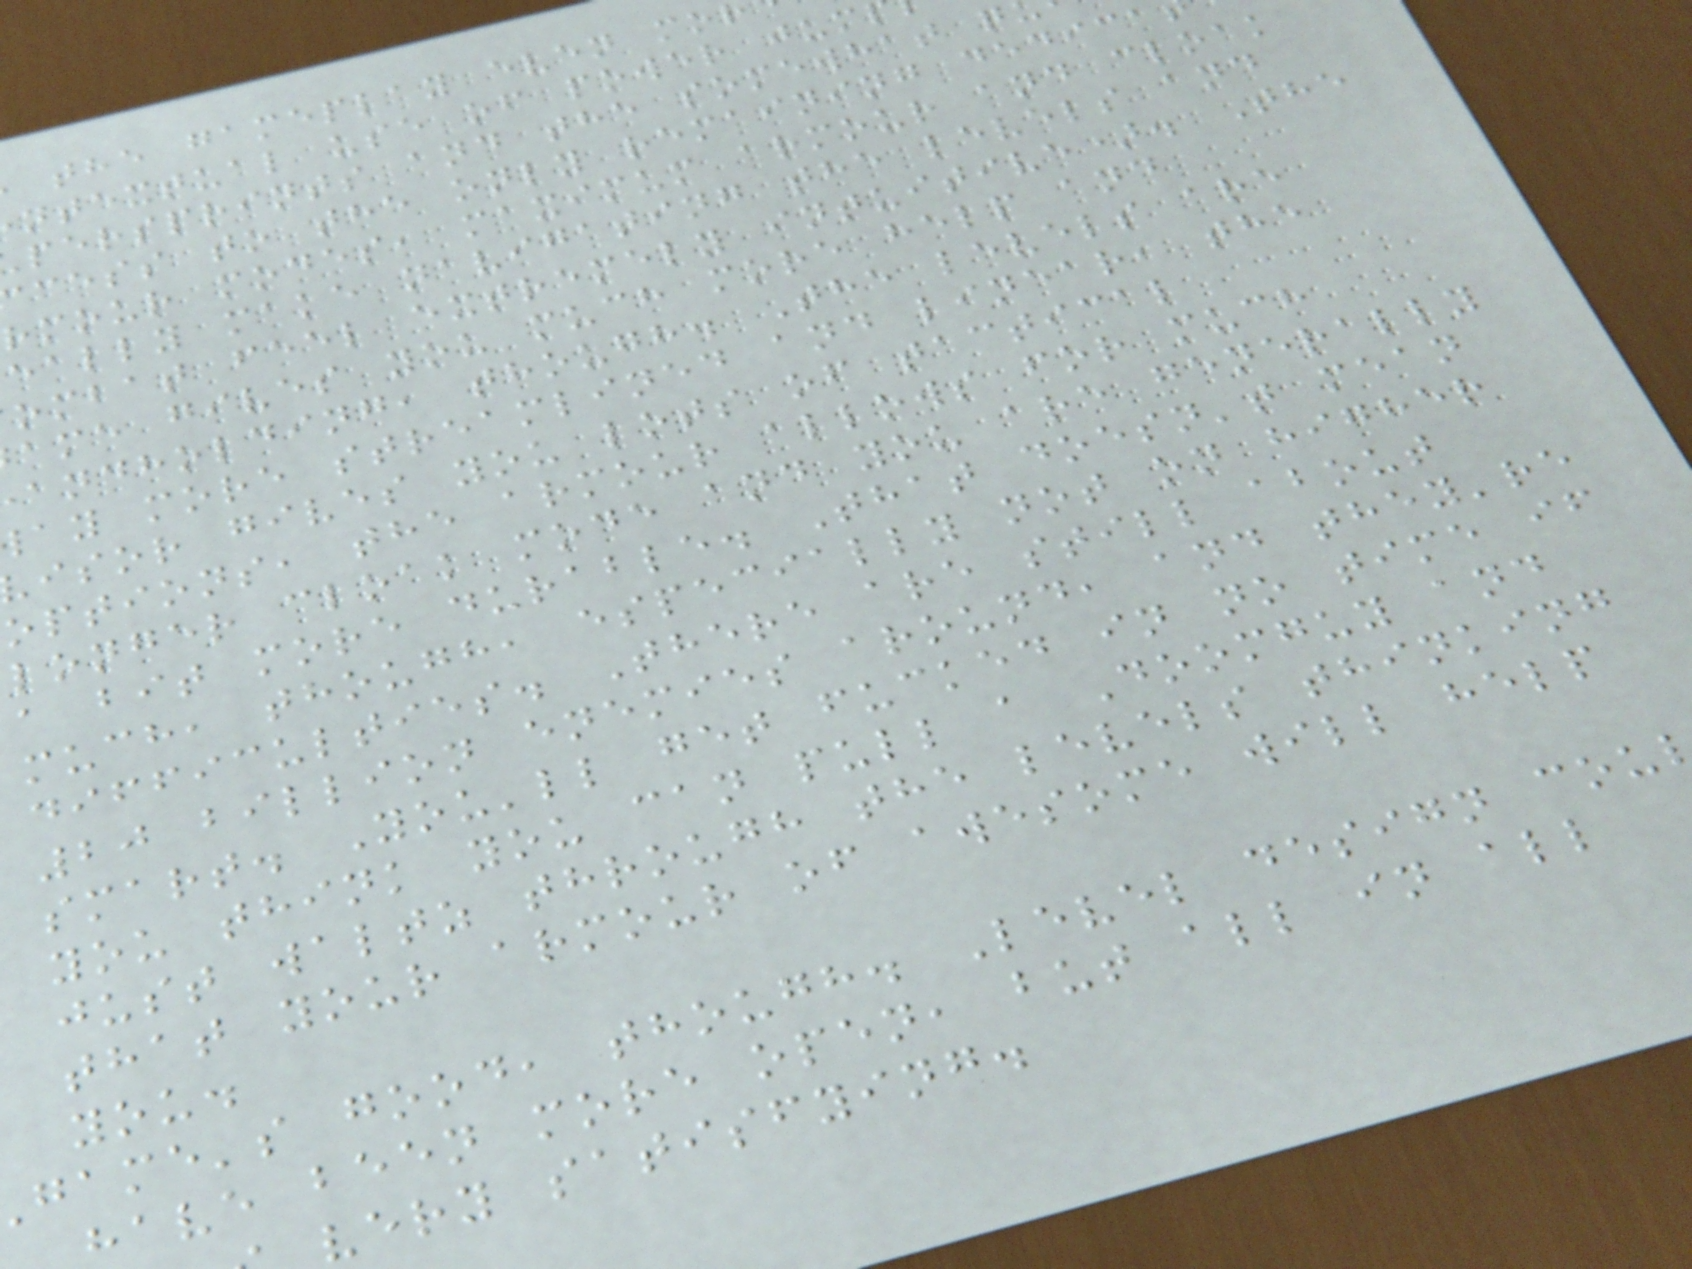the gameplay even mo
ntextual use of power jum
persprints and the somewhat q
cess to the only remaining dedica
rmour modes, maximum armour and cloak
eally make navigating the levels and
ombat feel extremely intuitive). The
ame gives you much more help and
andholding, though. The levels are
ay more streamlined and linear, the
isor gives you lots of tactical
options, the armour allows for much
longer cloak mode and you are generally
a bit more durable. That doesn't mean
much, though, especially not on higher
difficulties. There are still about
20 billion enemies around, and they're
smart. You'll get fucked in no time if
you think you can pull a Doomguy and
just waltz through the levels thinking
that your armour of awesome will help
you.
game's good, though. Level design cou
have been more open, but all in all
very satisfying.
